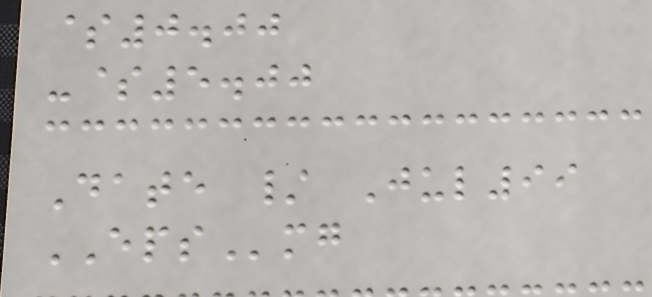$0.00
-$5.00
Date / Jul99
EPSmg
